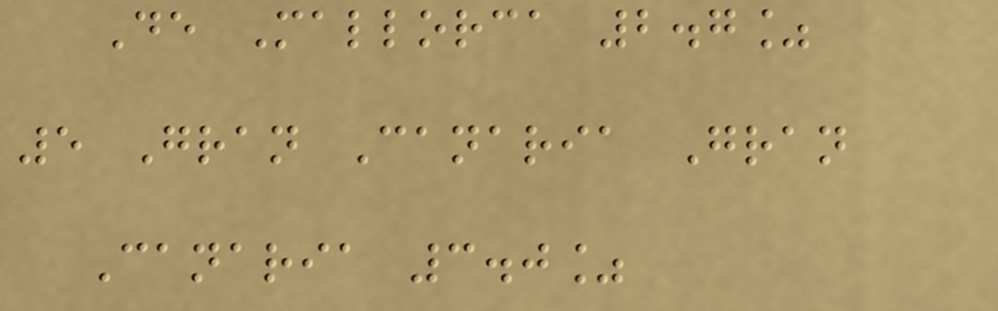De Mallorca 2.7%
5 Gran Canaria Gran
Canaria 3.0%
